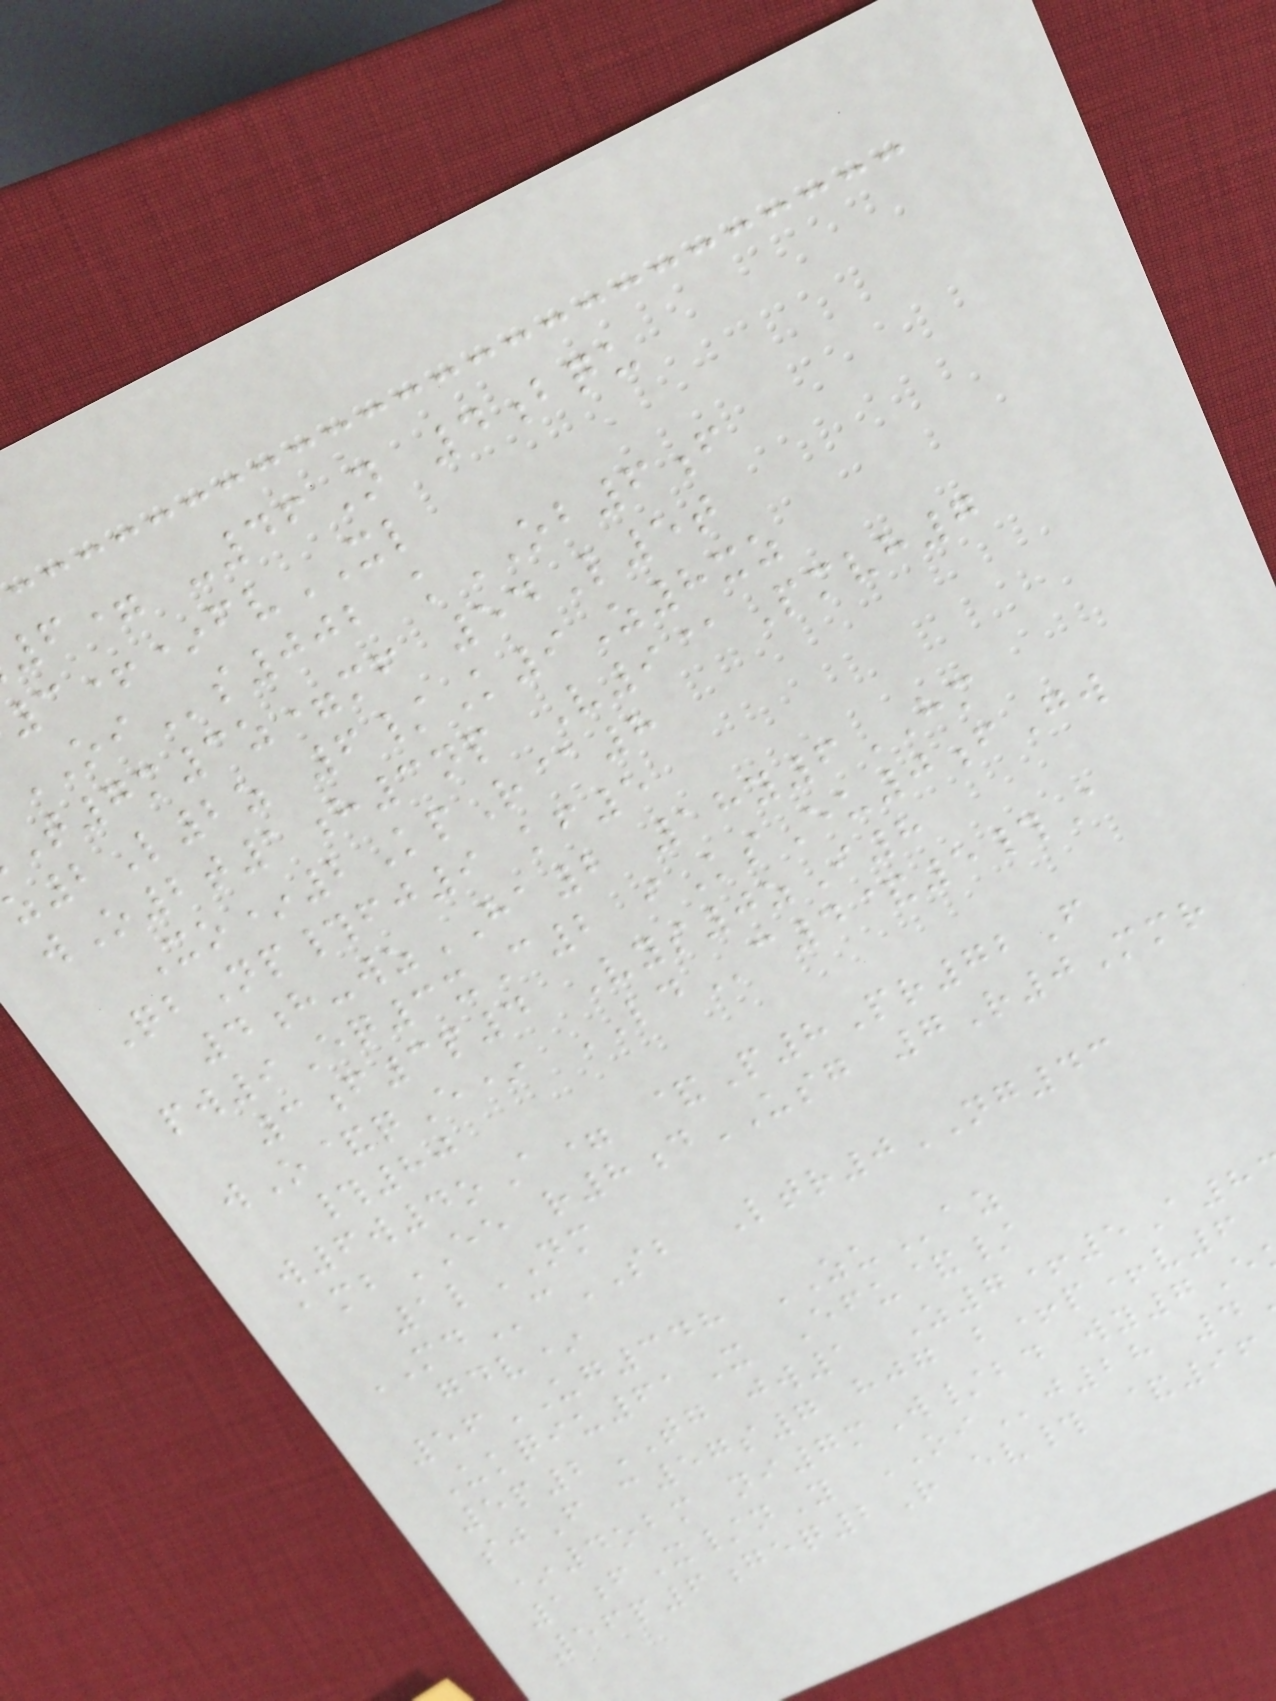6= -46N 4bqu
3+*fvXL
OIs002 kOB6f
T7m3z=mf 54L5t
z2L2z 6/K9Z8xz
wO2t1h3np V9@Pmvh7
Xo*2KpR@8
QbNp#fj9 kf5
4h-wzHA2 18y6HM
pw9Eq3xC2 iKsEu0fGw
3f3p4 Vys0zI8
wO&qE* LDc4&5#A
#80
w6w4oA= &P8Pr72F
ambEE r8dUSG 7R0Mmr
1lNM
MDcSB Ltr0NG43
gdv*
56UG348 ZUaz
Ukqiu61X Efu&/
5p2TG jw1 Z7+5A8
sjF c57s7 hjg b+p+v6
*4obm ni7mW/bd wy7E
1fX/nY OIj28 4
56p6geq2R ev# &96
